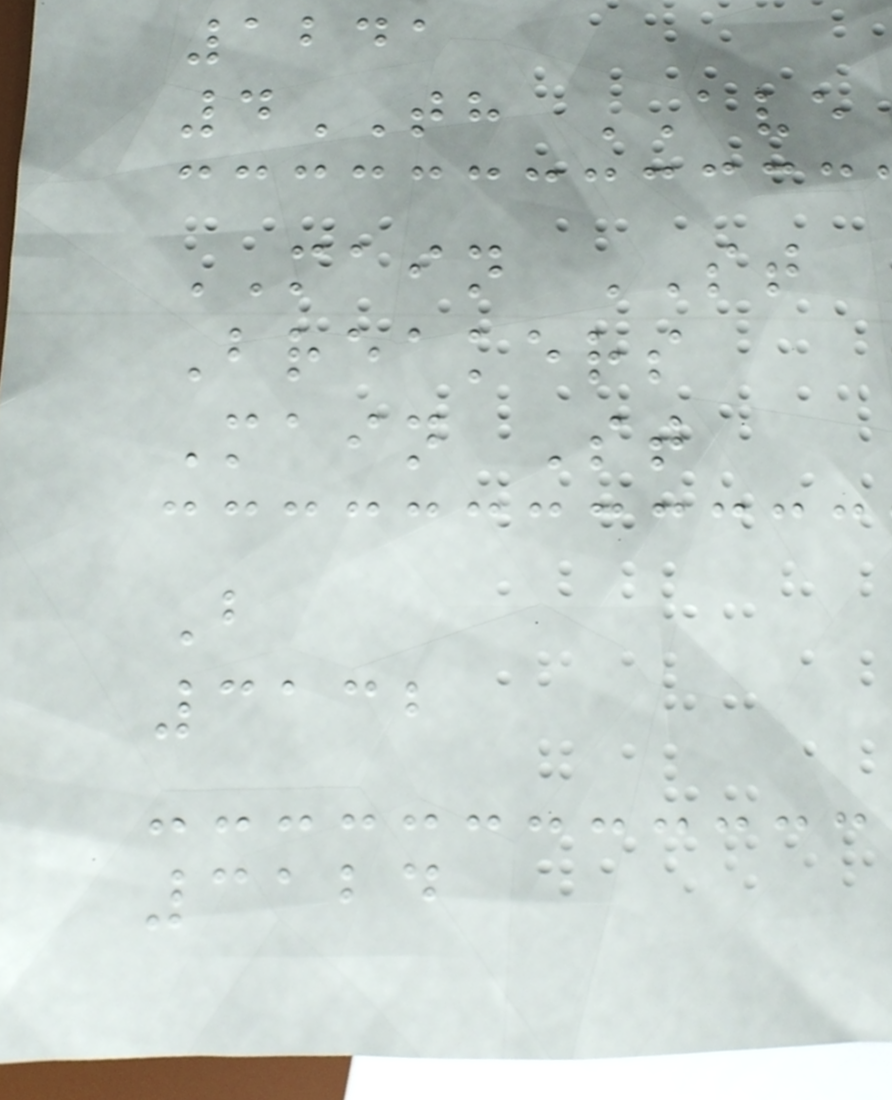1241
4TH AVE
MAIN ST
Breakers
Main St
B
3132
3124
